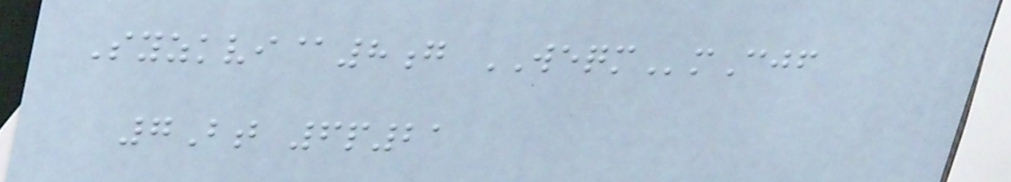Syzkvi@8g WEQMmCjf
7Bt 6p21
